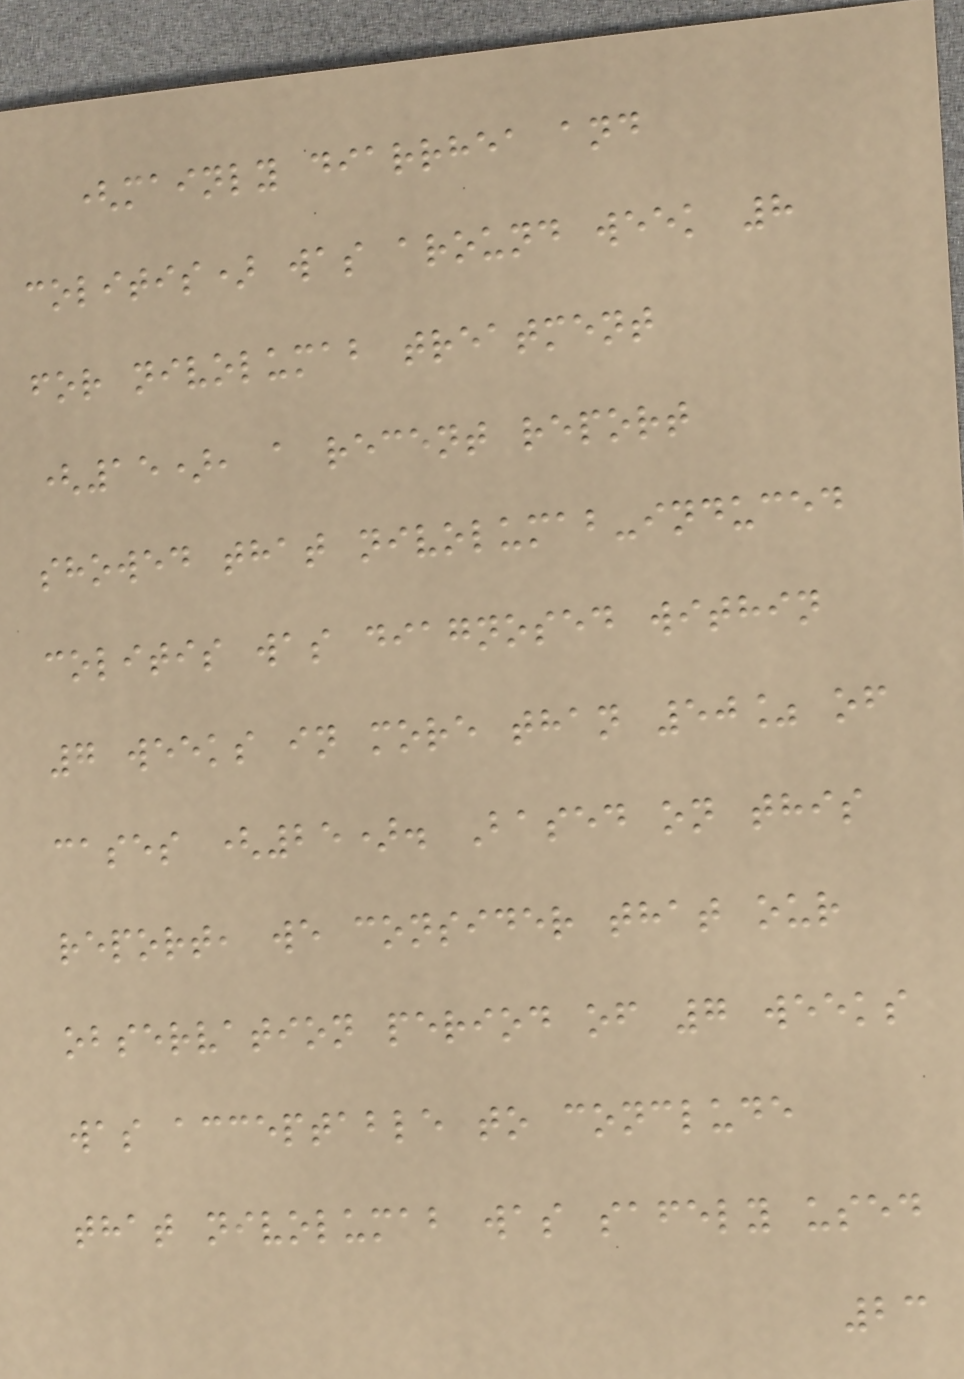(mainly diarrhea and
colitis) was around week 8
for nivolumab treatment
(15), a recent report
showed that nivolumab-induced
colitis was diagnosed within
7 weeks in more than 50% of
cases (25). Based on this
report, we consider that our
observation period of 7 weeks
was acceptable to conclude
that nivolumab was safely used
23
